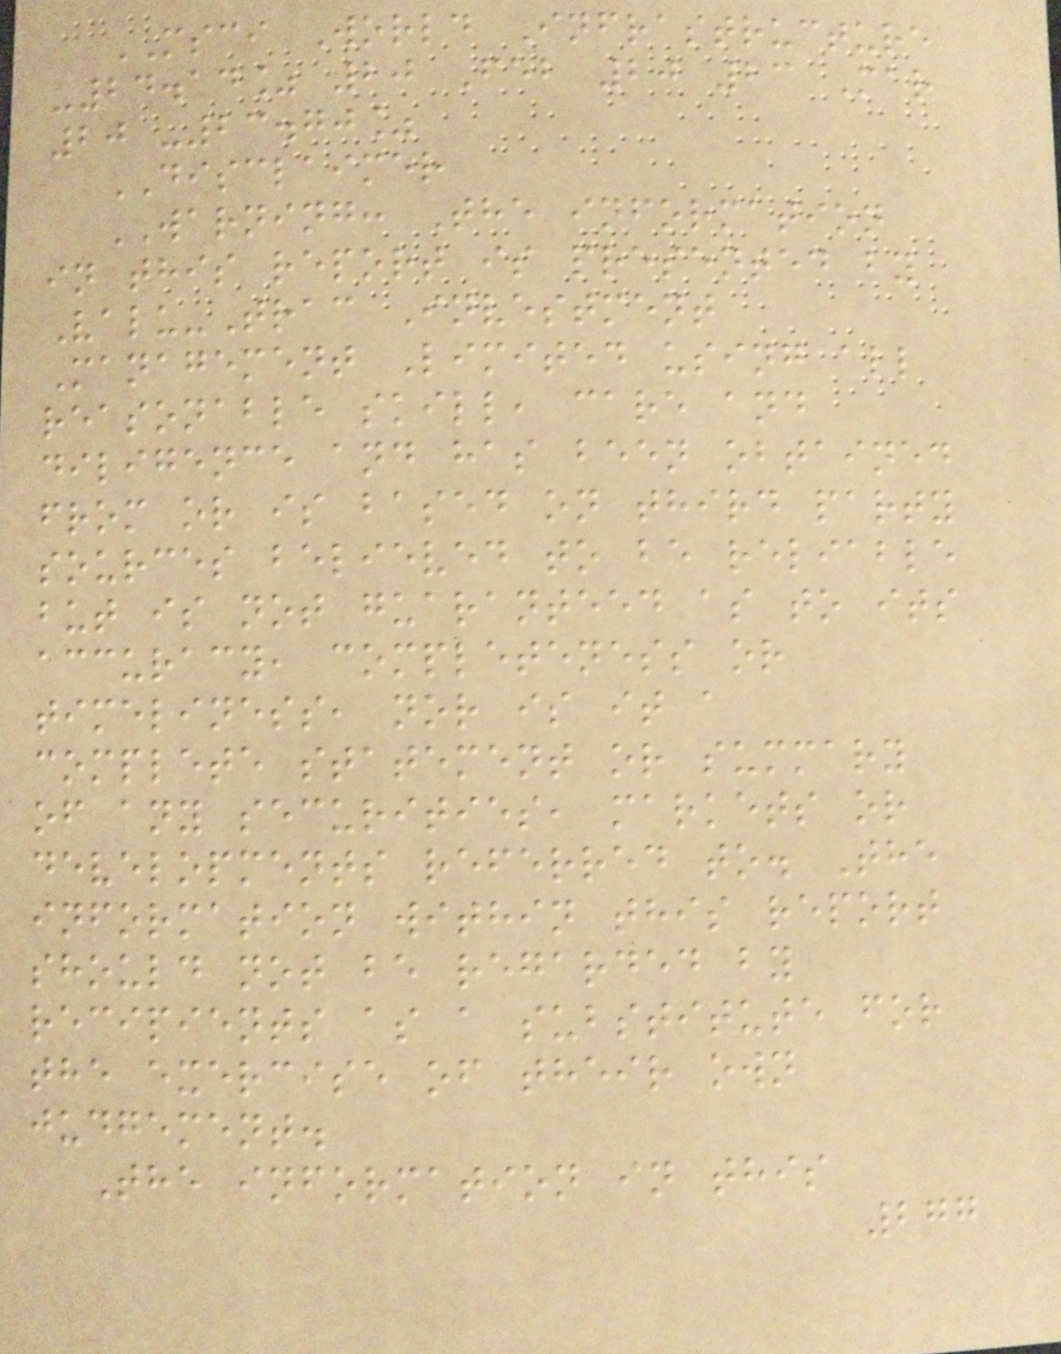MSCI World Infrastructure
-24.14% 20 Feb 20 23 Mar
20 -23.70%
DISCLAIMER
WARNING: The information
in this report is presented by
Valu-Trac Investment
Management Limited using all
reasonable skill, care and
diligence and has been obtained
from or is based on third party
sources believed to be reliable
but is not guaranteed as to its
accuracy, completeness or
timeliness, nor is it a
complete statement or summary
of any securities, markets or
developments referred to. The
information within this report
should not be regarded by
recipients as a substitute for
the exercise of their own
judgement.
The information in this
277
